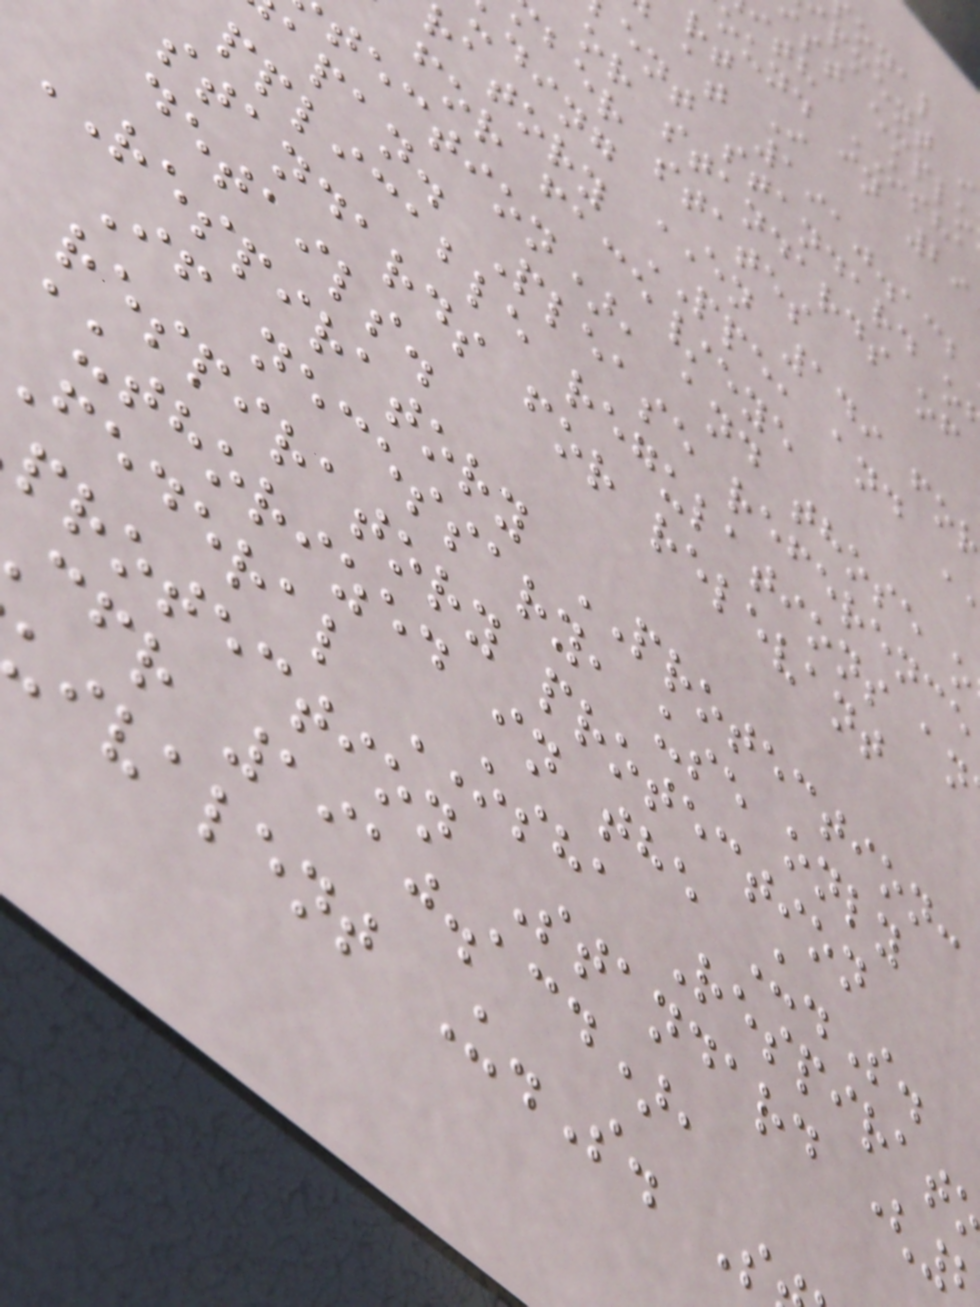pment i
st emplo
ith OSHA
ound in 29
rt I
at 1910.132
ent standard o
or standards of
ber states
ding EN 149 fo
ratory PPE, and
for face/eye
tection), and those o
apan. Please reference
pplicable regulations an
standards for relevant
details.
RESPIRATORY PROTECTION:
If necessary, use only
respiratory protection
authorized in the U.S.
federal OSHA Respirat
protection Standard (
cfr 1910.134),
ivalent U.S. S
